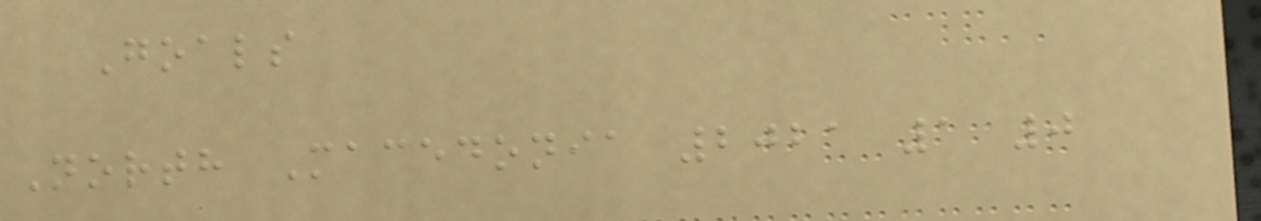Goals
North Macedonia 2021 1 0
